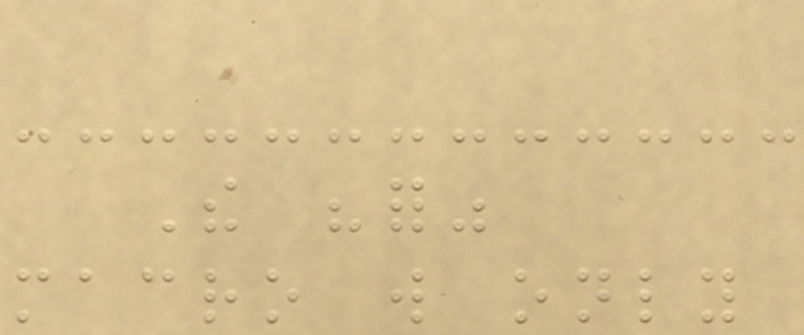The "for"
macro will only
